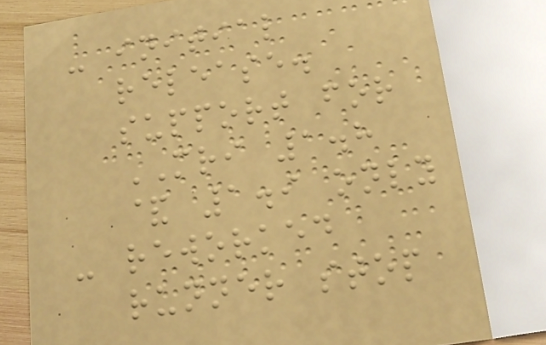- initial
release.
support for
MRI 1.8
& 1.9 only
- reworked
runner stop
